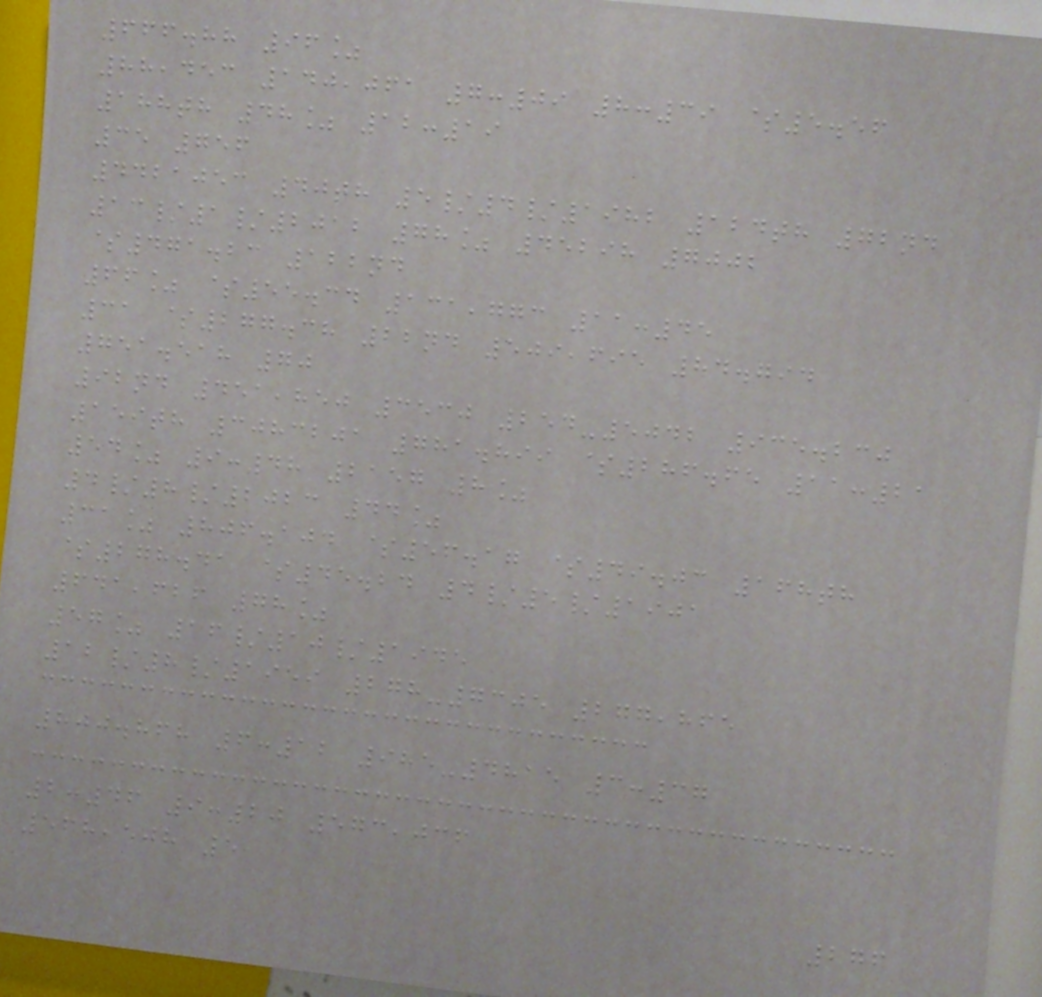666.88 96%
88,453 140,061 7:09 8:39 $5.56
188th 48% 12:19
35 756
4421053 40th 5/4/1982 124th 72nd
13/1/2012 78% 45298 7002
$471.23 122nd
66% $55.34 131,773 11:45
31 $277.38 22nd 509,695 84.794
751.518 70
92nd 451,850 3530 254-5042 935.230
159th 3083201 781.899 $286.65 11:21
54% 9:48 2157 8%
4/8/2023 44%
31% 806.104 $56.17 $49.03 168th
$278.41 $45.24 4/5/1901
641,626 78%
57% 16/10/1945
12/8/1959 278-7305 277,865
800.868 6:12 985-4815 3:37
2:46 9:20 573,036
568,508 5
276
